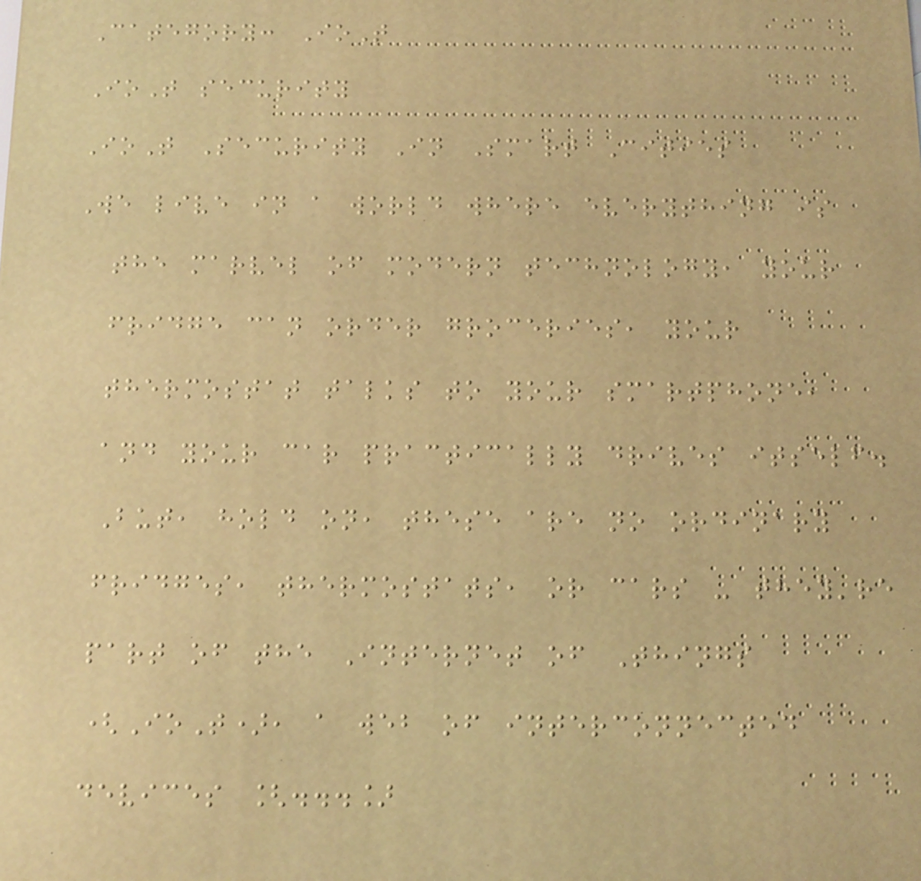Category: IoT
IoT security
IoT Security In Smart Cities
We live in a world where everything is
the marvel of modern technology, your
fridge can order groceries, your
thermostat talks to your smartphone,
and your car practically drives itself.
But, hold on, these are no ordinary
fridges, thermostats, or cars - they're
part of the Internet of Things
(IoT), a web of interconnected
devices [...]
